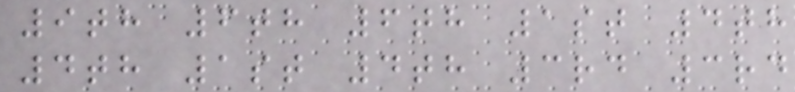9th 6th 6th 1st 4th
4th 1st 4th 3rd 3rd
